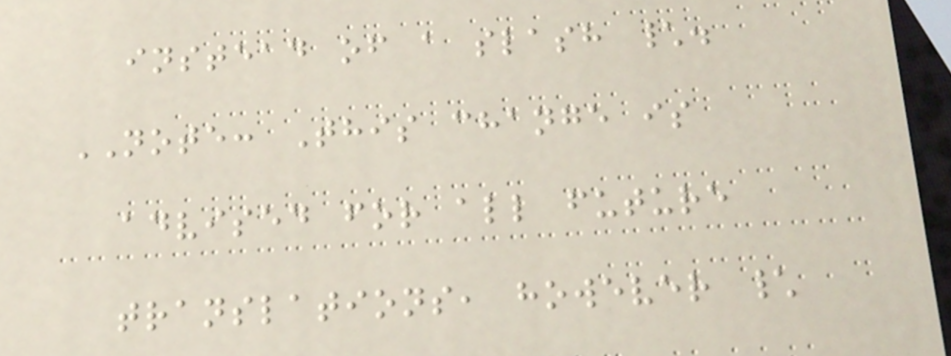instead of a slash \.
NOTE: This change is
advised for all future
translations, however \
